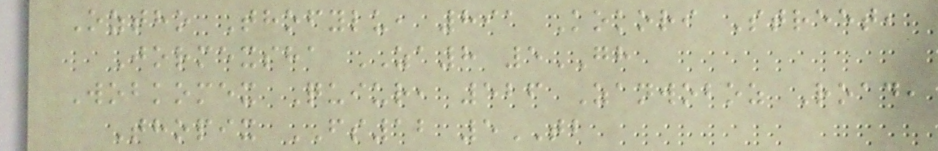Oztho Thofylu, 891 Kokori Street,
Jormexsha ZA8 5GH
Wobkomex Quiur, 526 Zanwoboz Road,
Thopix FS12 5TB
